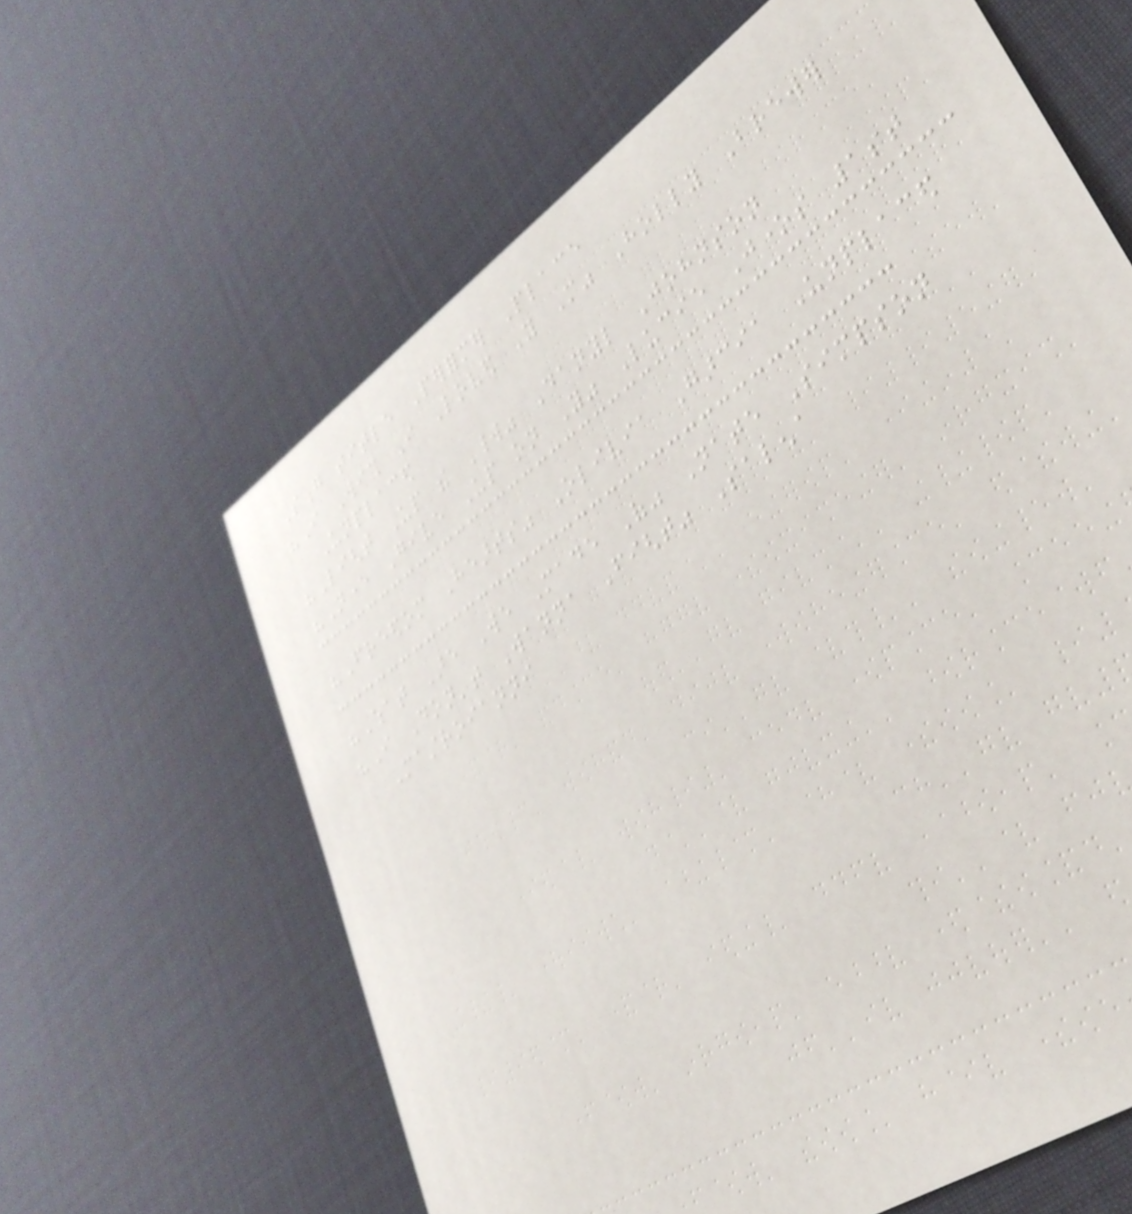Song title Performer Place
"I Wish I Loved You More" Holly Brewer
Unplaced
"Light Up the World" Danyl Johnson
"Never Give Up on You" Lucie Jones 1st
"Freedom Hearts" Olivia Garcia Unplaced
"What Are We Made Of" Nate Simpson
"I Don't Wanna Fight" Salena
Mastroianni
